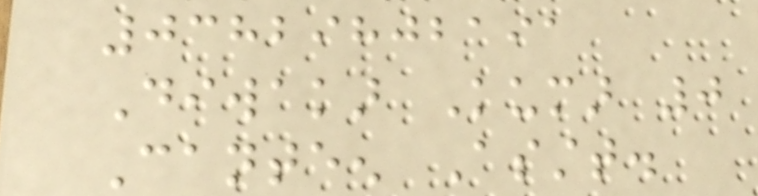03829802191
Diwakar Kumar 0
Canteen Asstt.
